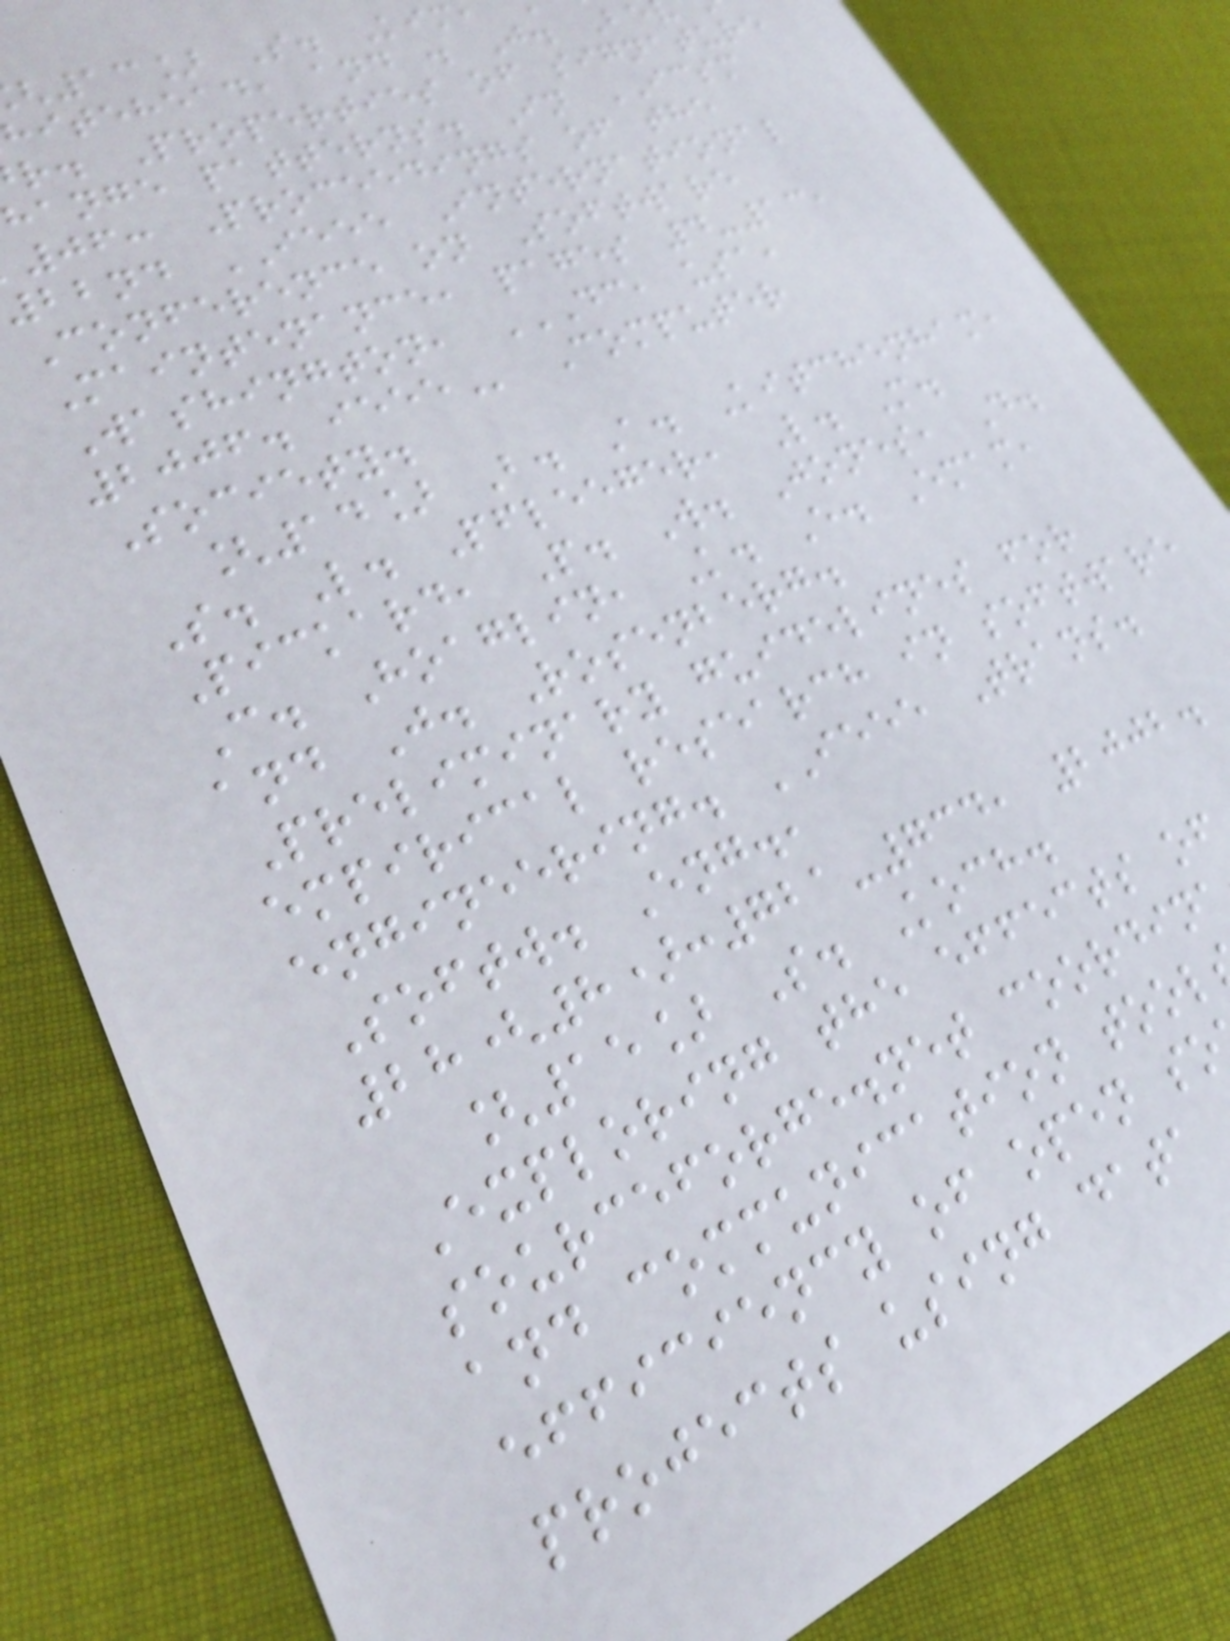13] S. Kim
hitehead, and . J. Be
r. Properties of signature
hange patterns. In ICSM
06: Proceedings of the
22nd IEEE International
Conference on Software
Maintenance, pages 4-13,
Washington, DC, USA,
2006.
Society.
[14] B. A. Kitchenham,
S. L. Pfleeger, L. M.
Pickard, P. W. Jones, D.
C. Hoaglin, K. E. Emam,
and J. Rosenberg.
Preliminary guidelines for
empirical research in software
engineering. IEEE Trans.
Softw. Eng.,
28(8):721-734, 2002.
[15] S. Koch.
Exploring the effects of
sourceforge.net coordin
and communication tool
efficiency of open so
projects using data
